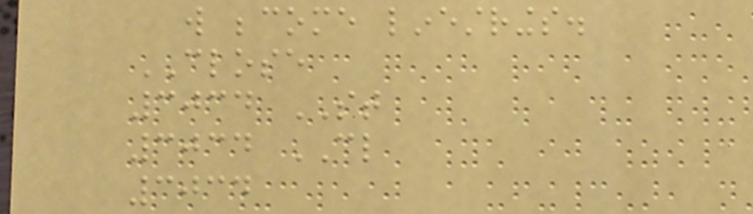will become linestrings.
CLOSE
3034 ST
3034 CL
3034
